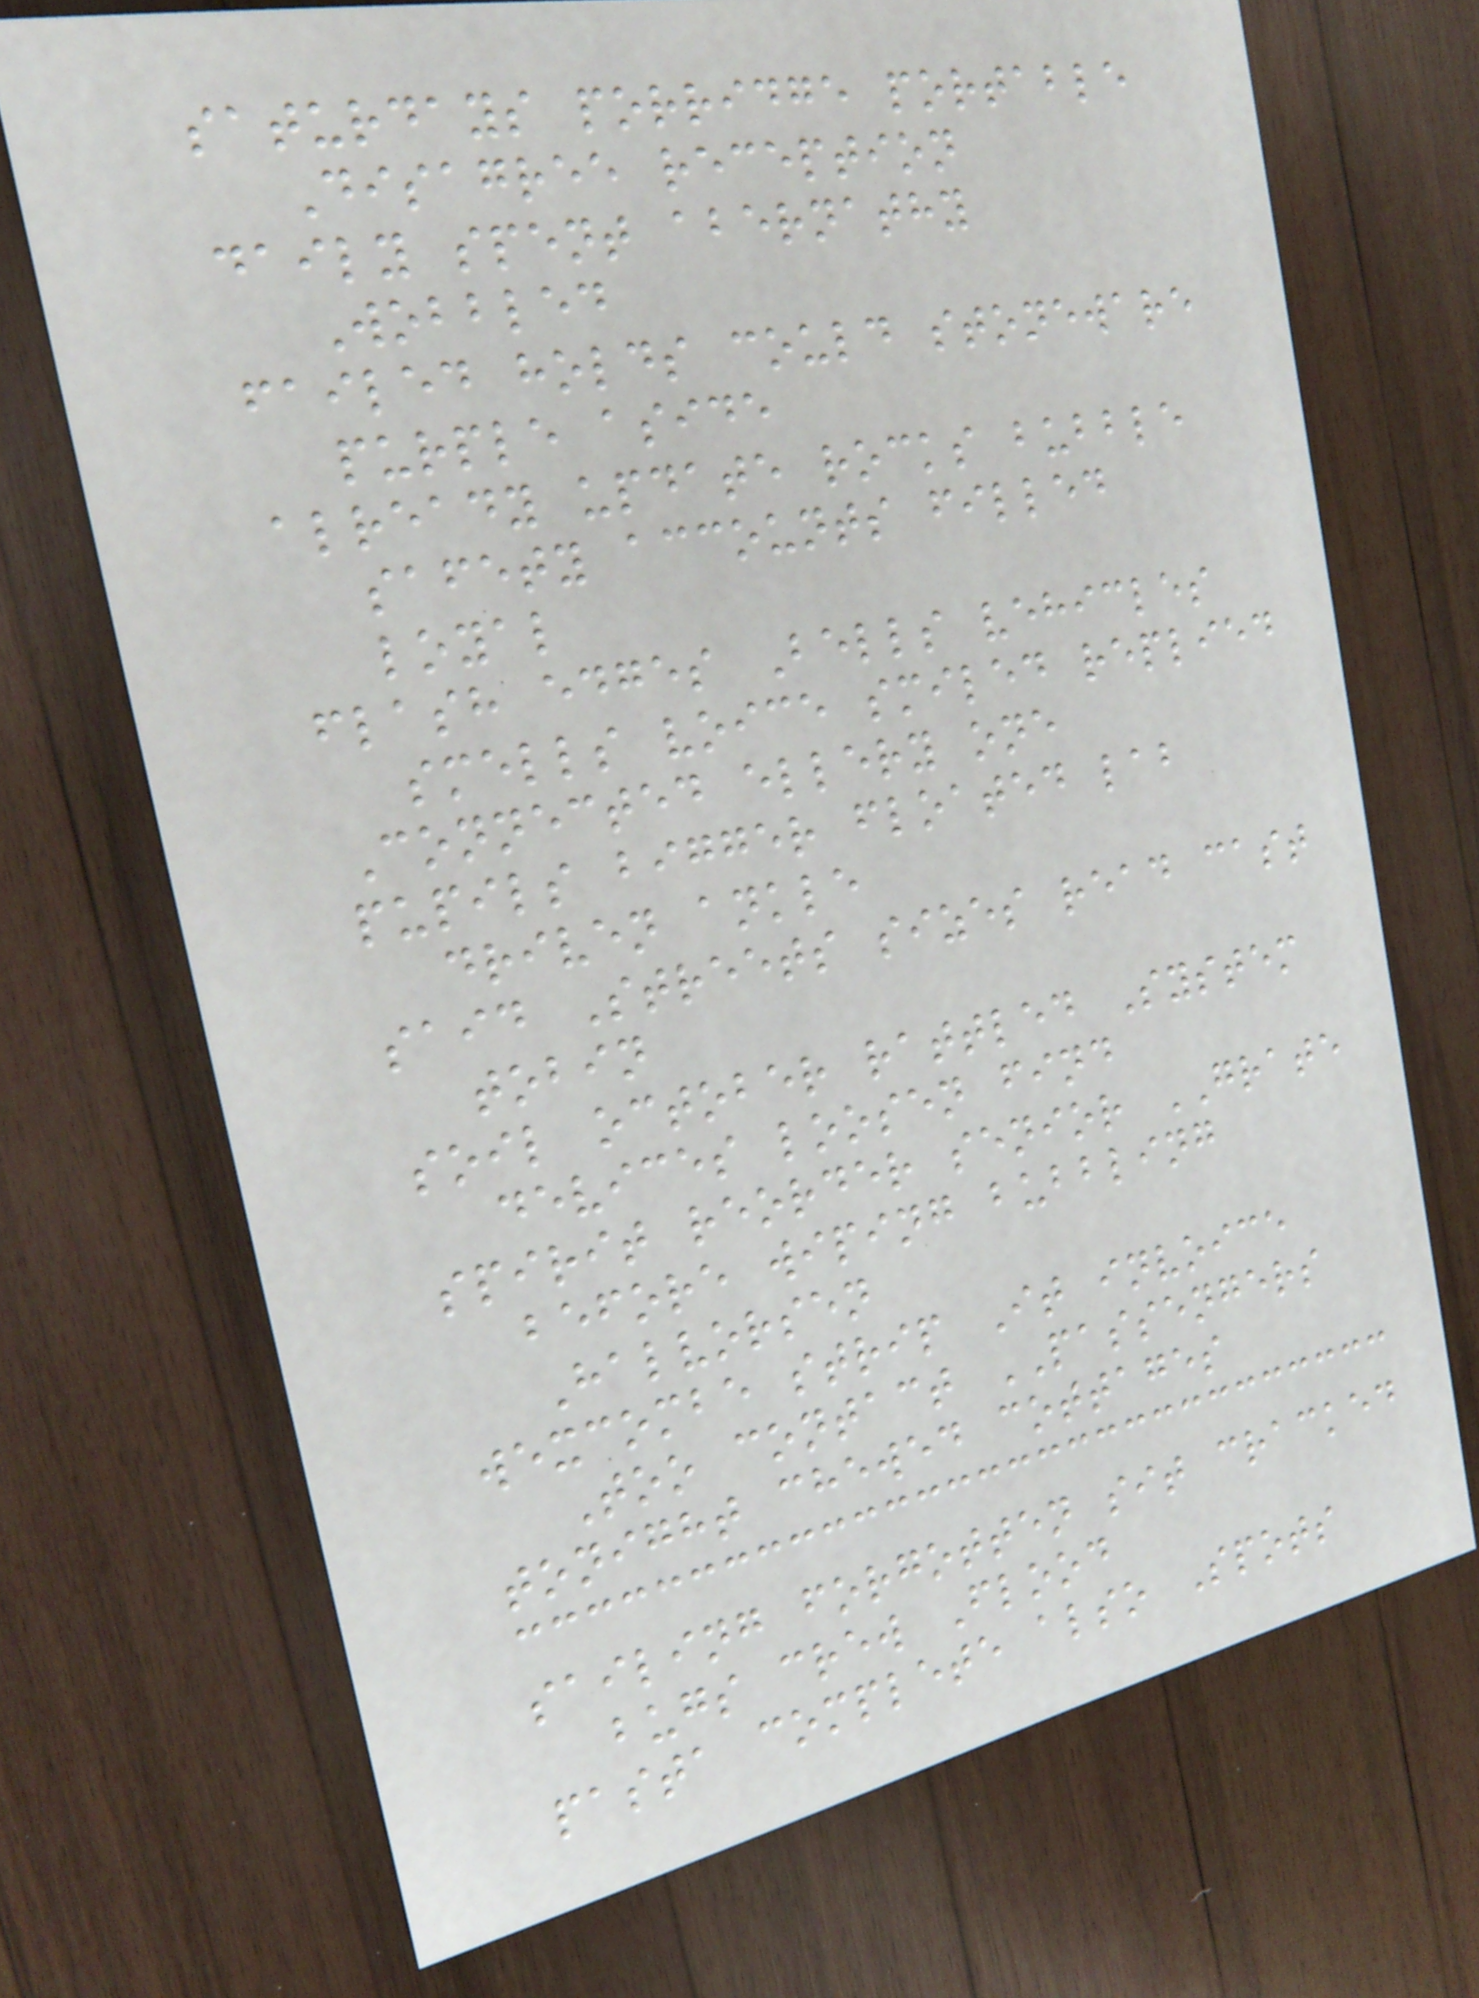saturdays porridge portable
Disagree reception
daily spent abernathy
Wobbled
failed holds could stoneware
purple aside
already update rocks bubble
safety accounts filled
loyal
flash edges Bells vehicles
smells voice smiled replied
Connected ellery one
pupils bigger floated lab
driven ankle
said Streets sizes read cast
tobin
soil october rattled System
devices loosen find
spirit reorder senior GRATE
before wiping bubbling
Halvorsen
wexcombe strip It invoice
Too contact PASSENGERS
tonight chewed cottages
sailing forgotten sit cracked
bugs crew Flood
pasta complete also Spots
